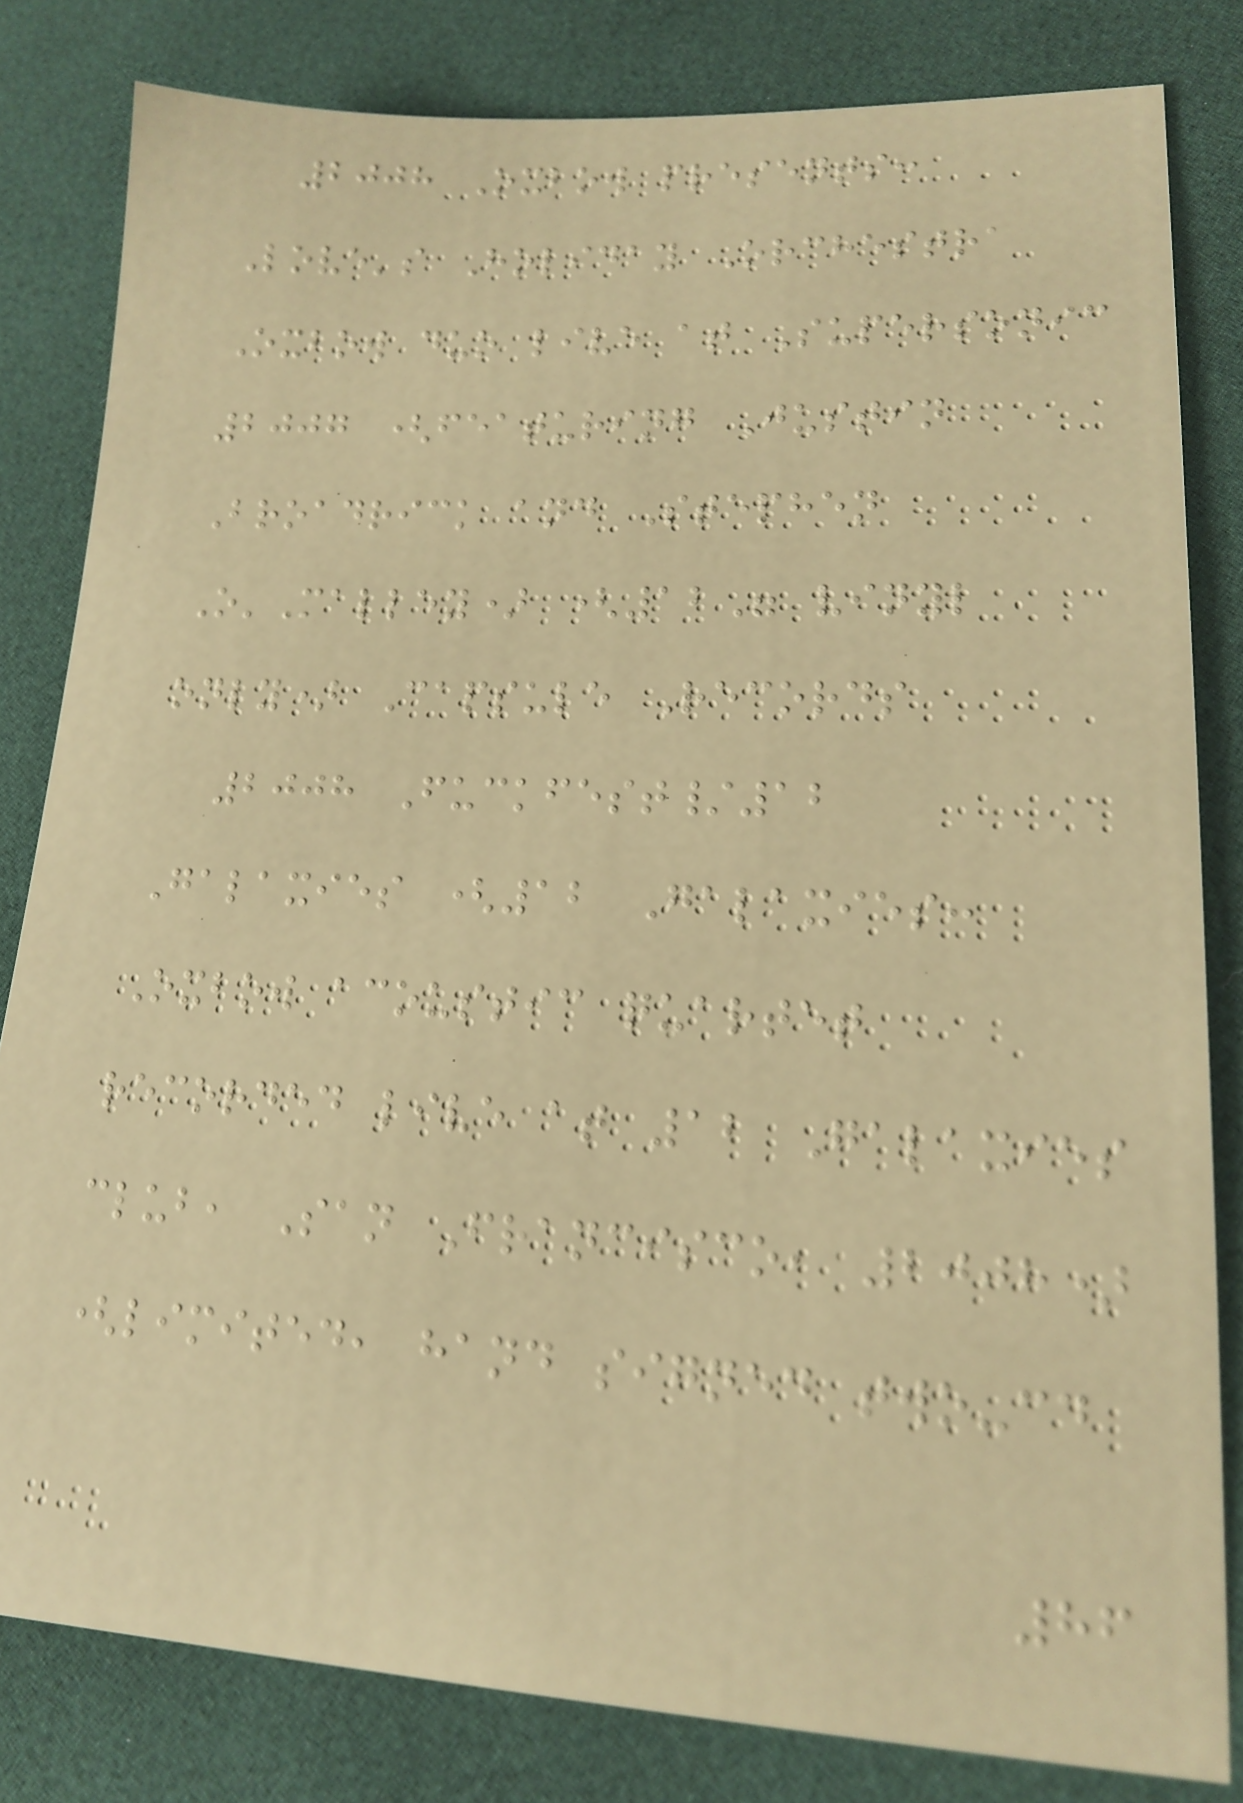2008 Oxbow presents:
Love's Holiday Orchestra
Oxbow duo live at Supersonic
2007 (featuring Justin
Broadrick and Stephen
O'Malley) (12" vinyl
only) Capsule Records
2008 Fuckfest/12
Galaxies (12 Galaxies:
Oxbow acoustic quartet
recorded live at 12 Galaxies
club, San Francisco, 2008)
(limited, hand signed two-cd
86
